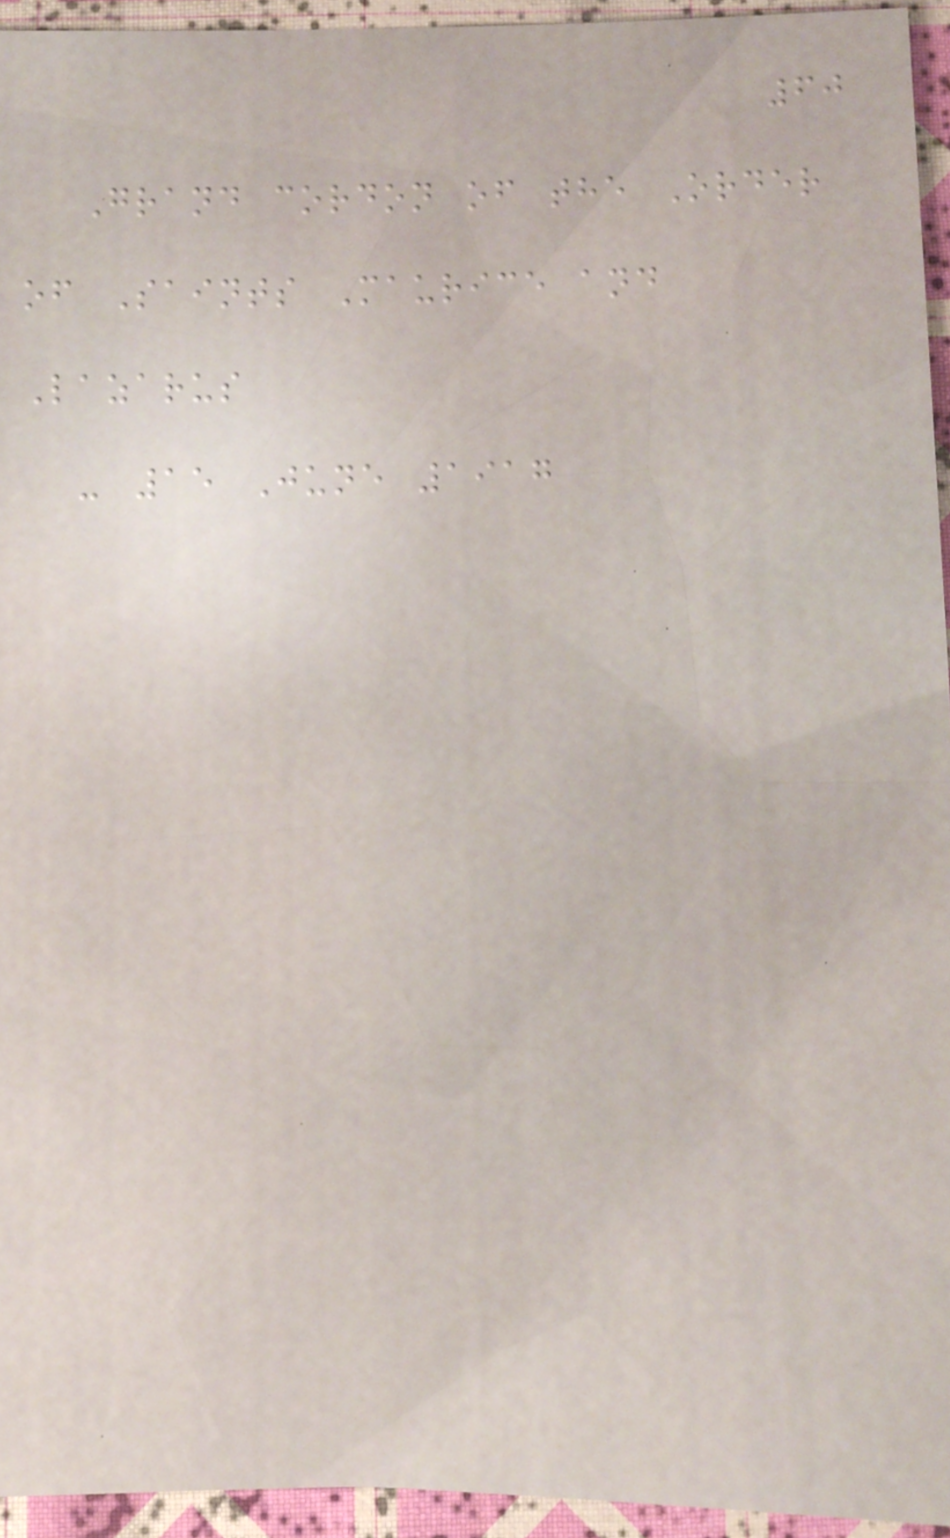60
Grand cordon of the Order
of Saints Maurice and
Lazarus
- 15 June 1917
